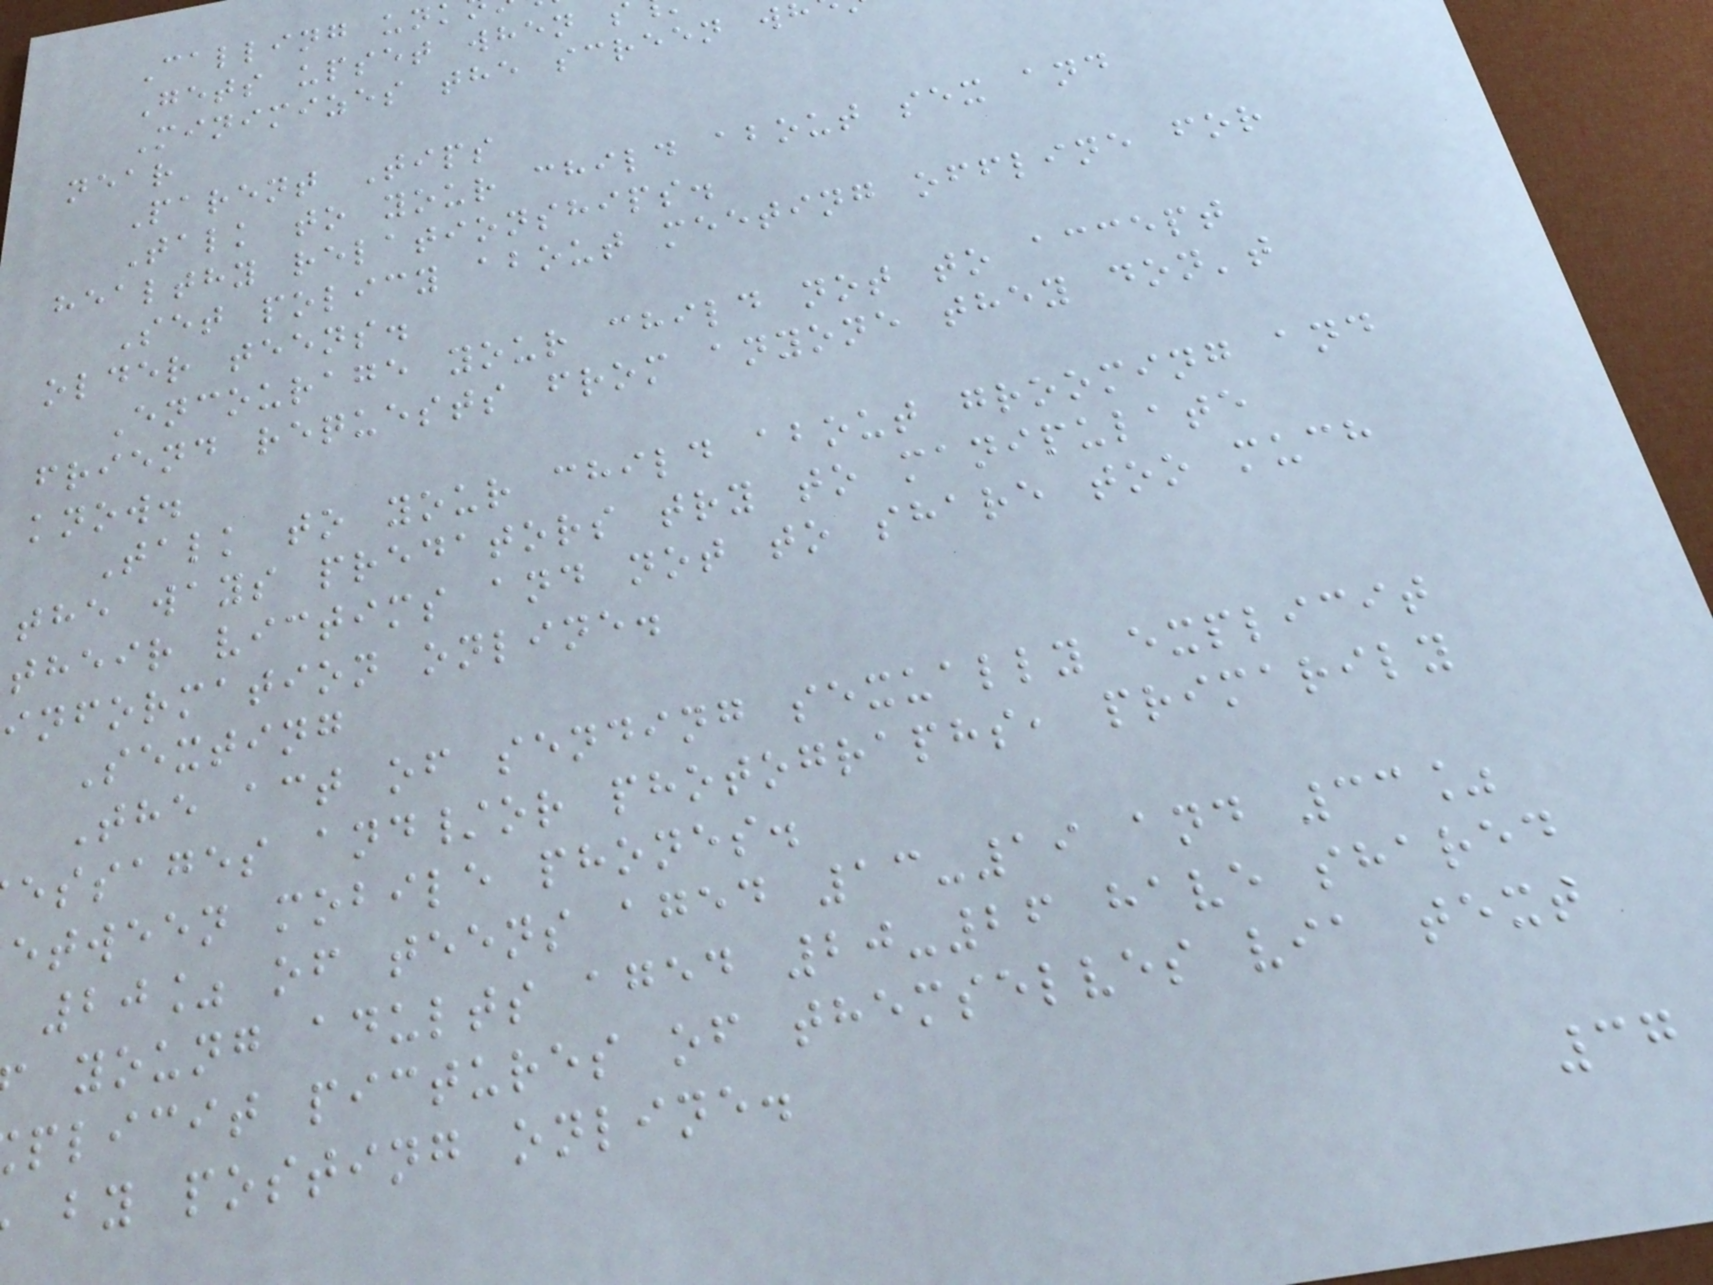Calling un
Gets upset when
Minimizes the screen w
near
Parent Tips
Talk to your child about sex and
healthy relationships.
Set policy about meeting offline for
older teens.
Encourage your child not to accept
friend requests from anyone they don't
know.
Talk to your child about grooming and
the ways predators try to manipulate
their victims and not to share too much
information online.
Sexting
The act of sending sexually explicit
essages and/or photographs, primarily
etween mobile phones.
20% of teens aged 13-19 and 33%
young adults aged 20-26 have shared
plicit pictures of themselves via text
by posting online.
37
